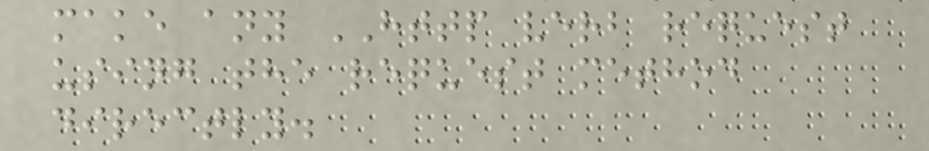make any HTTP verb request
using the request method
directly.
